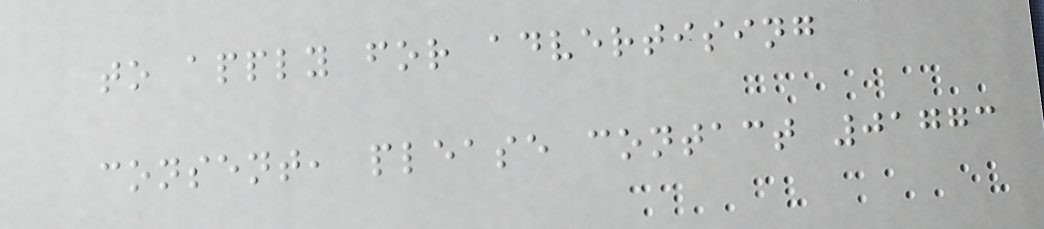to apply for advertising
consent, please contact 01773
